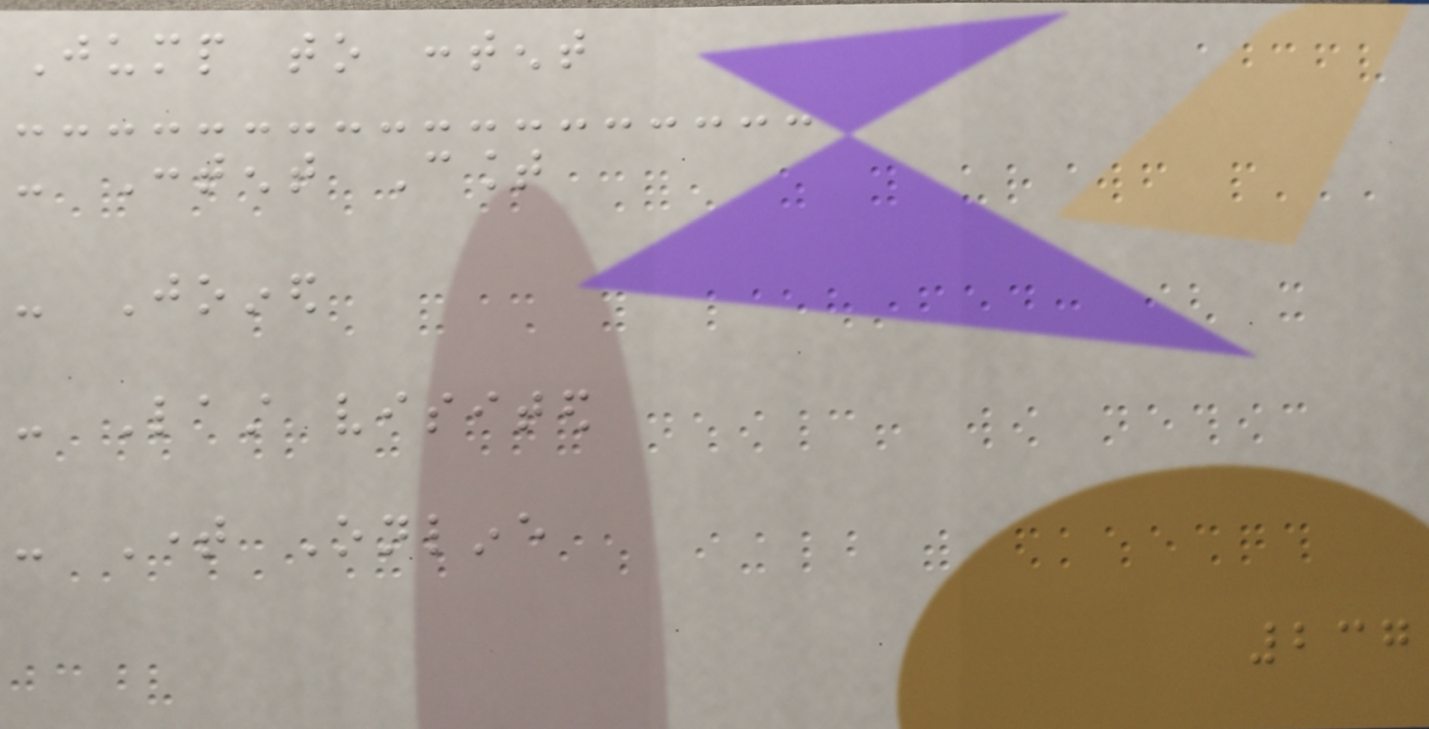Jump to content
- Content Count
- Joined
- Last visited
- Time Online
237
